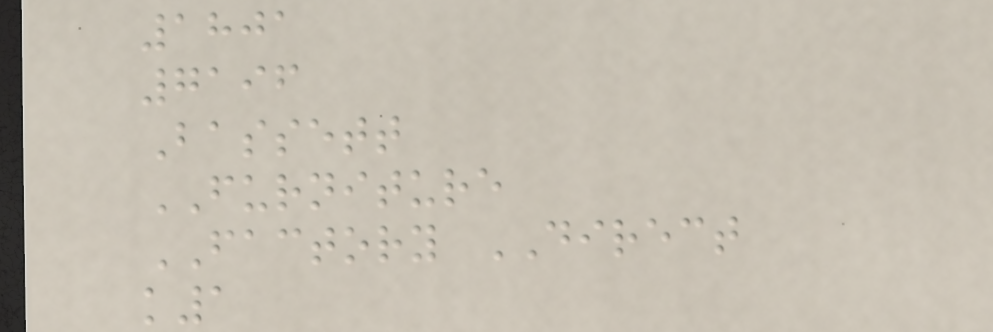1801
7196
Bassett
FURNITURE
FACTORY DIRECT
k1
